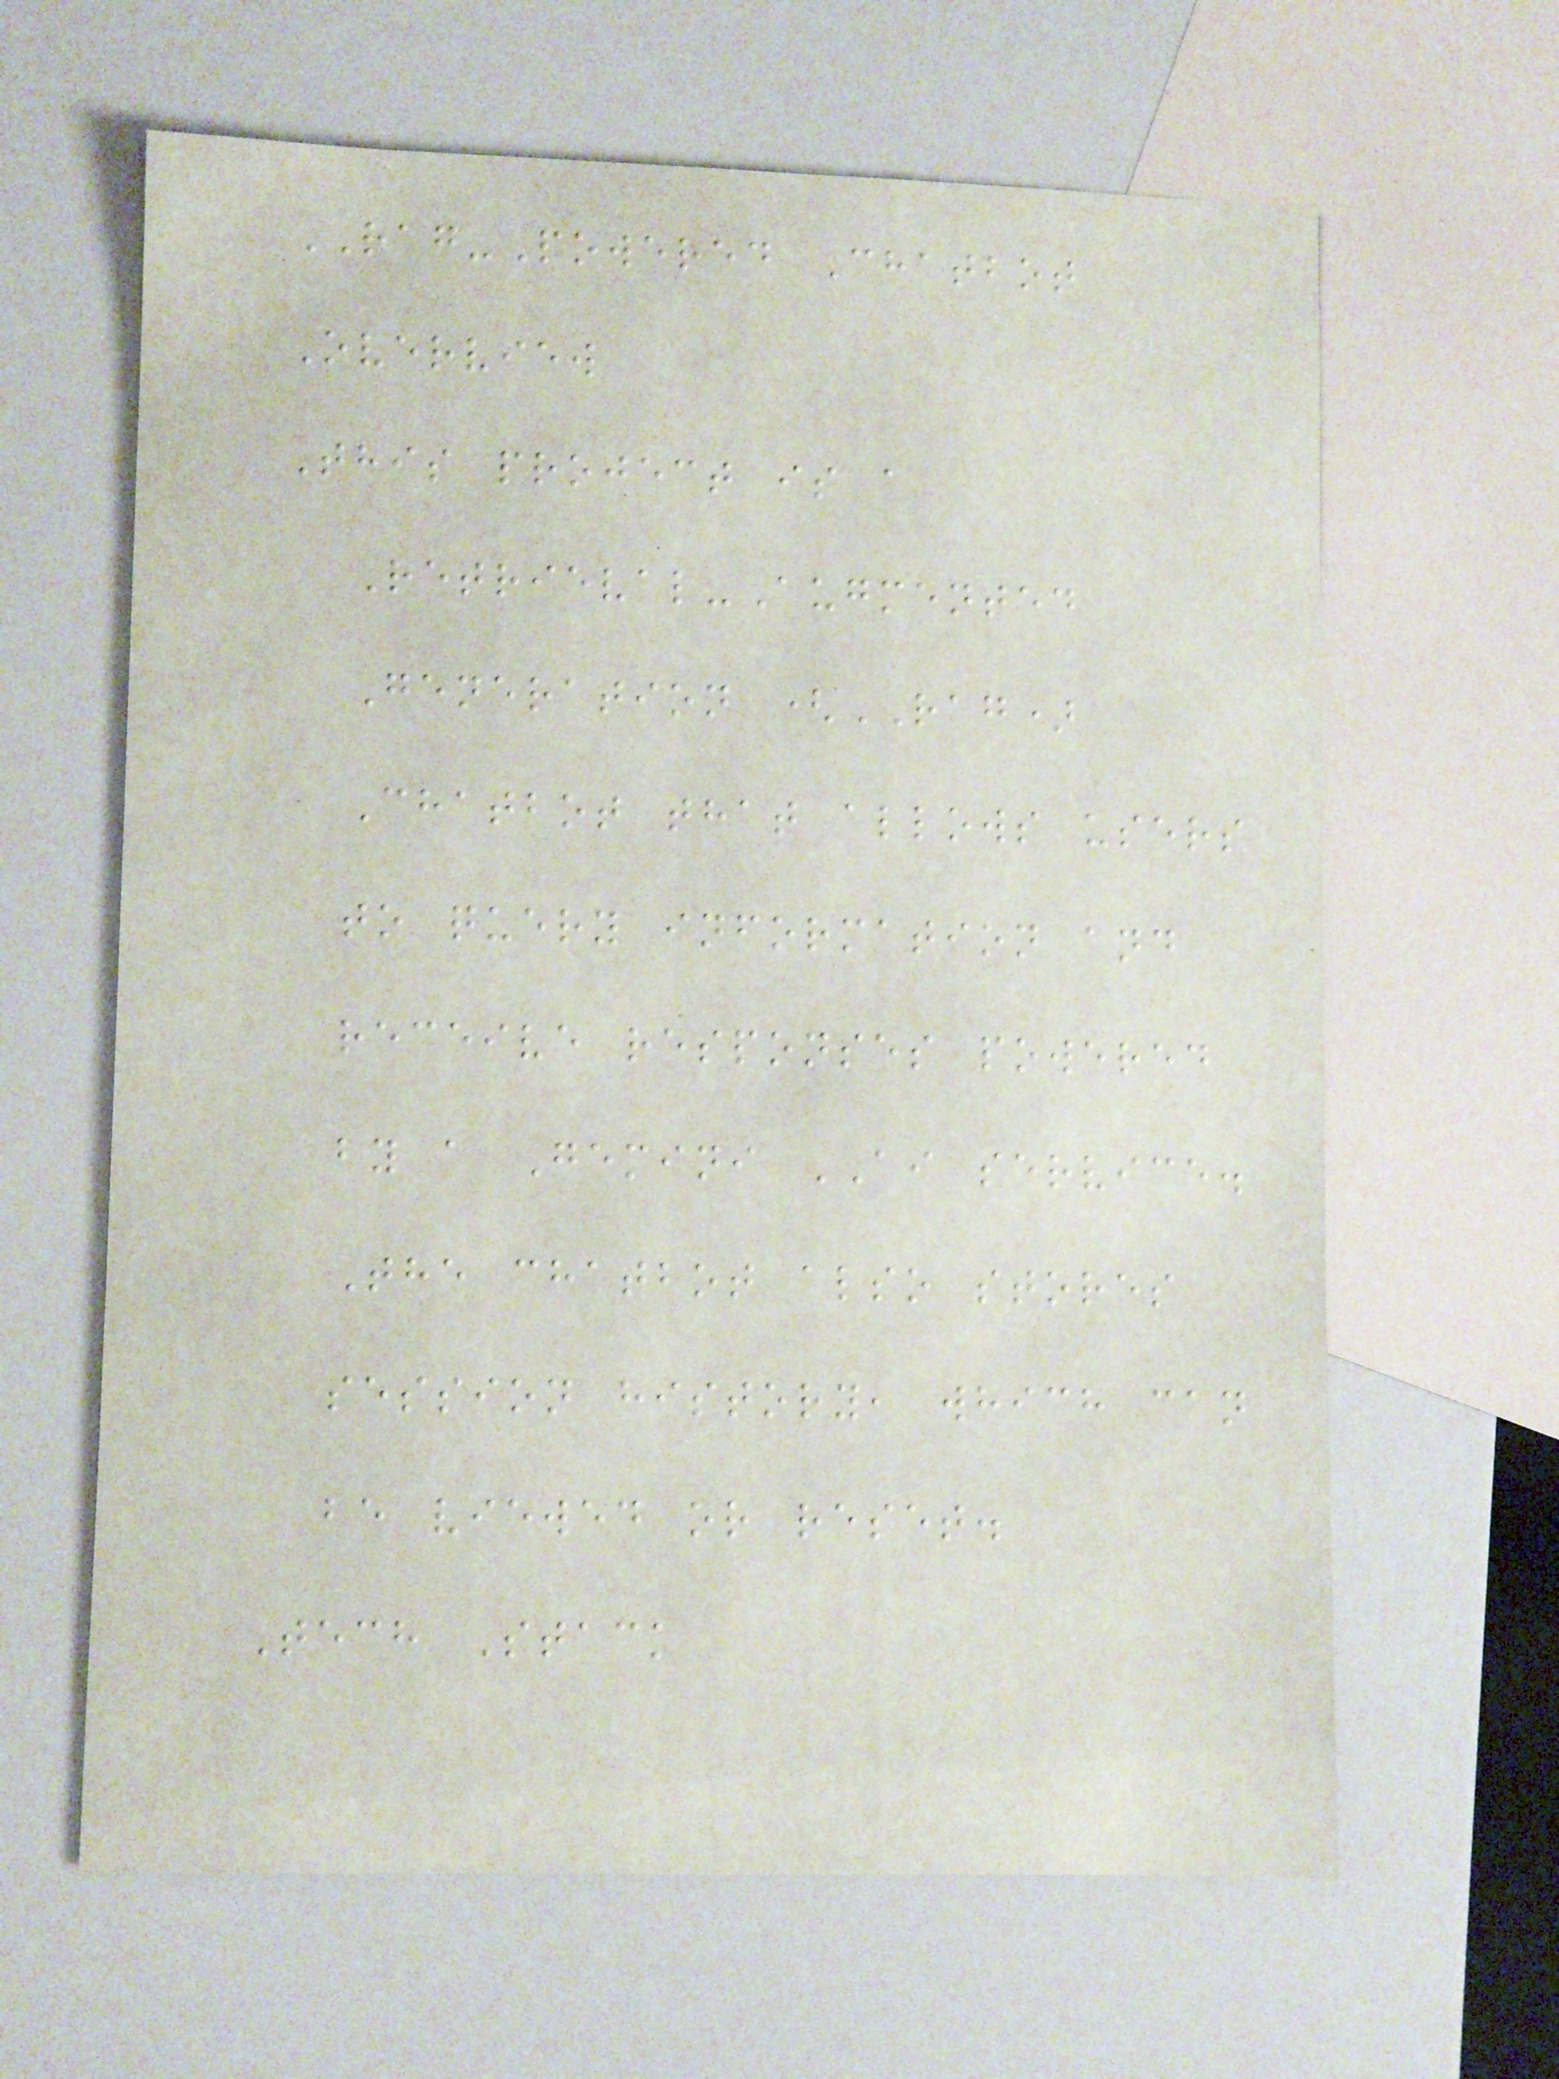RAG-Powered Chatbot
Overview
This project is a
Retrieval-Augmented
Generation (RAG)
Chatbot that allows users
to query information and
receive responses powered
by a Gemini AI service.
The chatbot also stores
session history, which can
be viewed or reset.
Tech Stack
